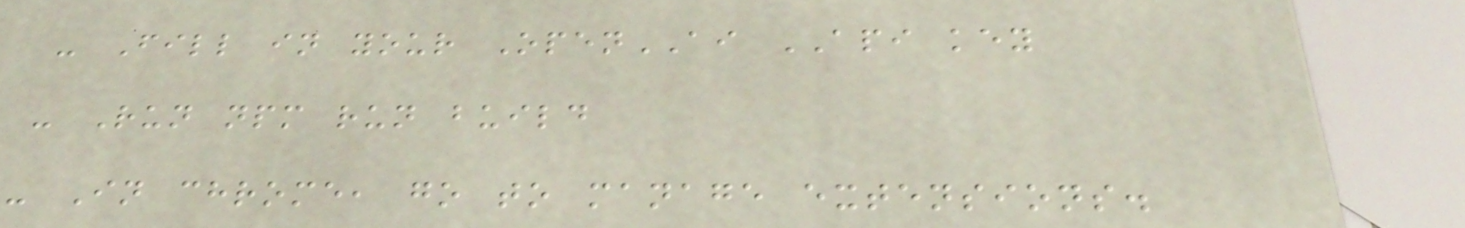- Fill in your OpenAI API key
- Run npm run build
- In chrome, go to manage extensions.
